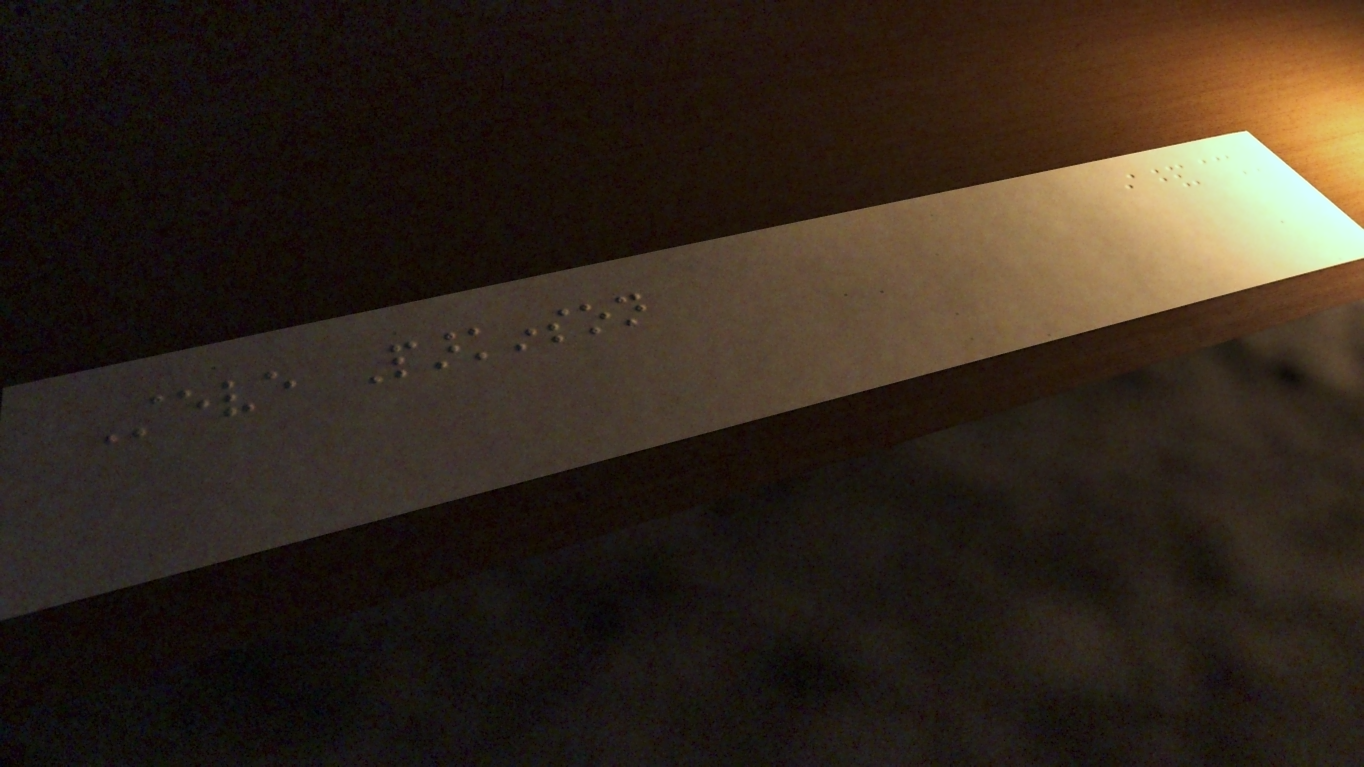Steve Parkinson
